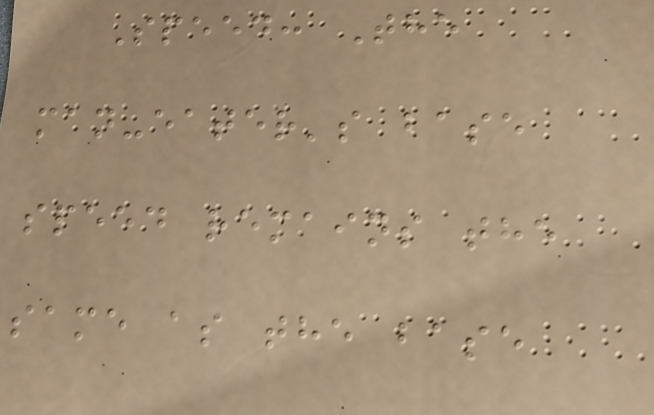Speed: The
man-eater's base
speed remains the
same as the base
